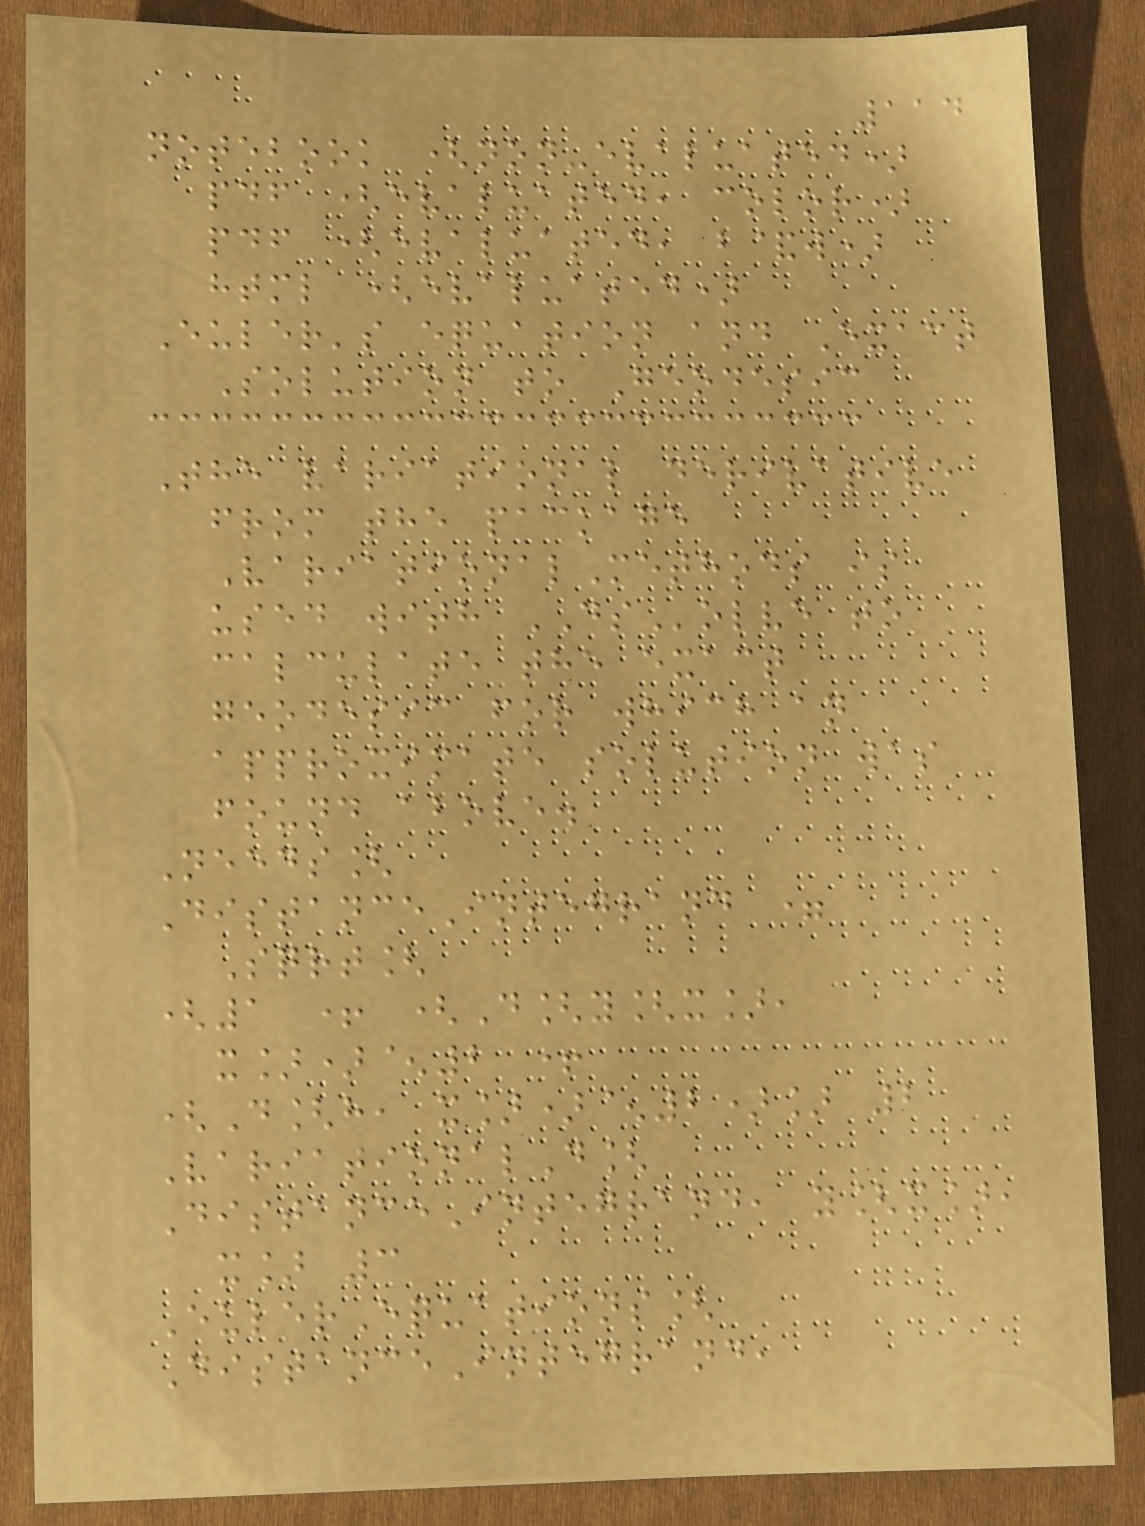114
notebook (non-evaluated)
pdf (evaluated, color)
pdf (evaluated, b&w)
html (evaluated)
Euler's equation and Exact
Solution to Geodesic
The variational derivative
from the package
VariationalMethods is
used with DSolve to
calculate the exact
geodesic for which an
approximate solution was
found above.
Needs[
DistanceIntegrand =
Sqrt[
(1 + (D[y[x],
x])^2 +
(D[h, x])^2)] 2
VariationalD[
DistanceIntegrand, y[x],
x] 3
EulerEquations[
DistanceIntegrand,
